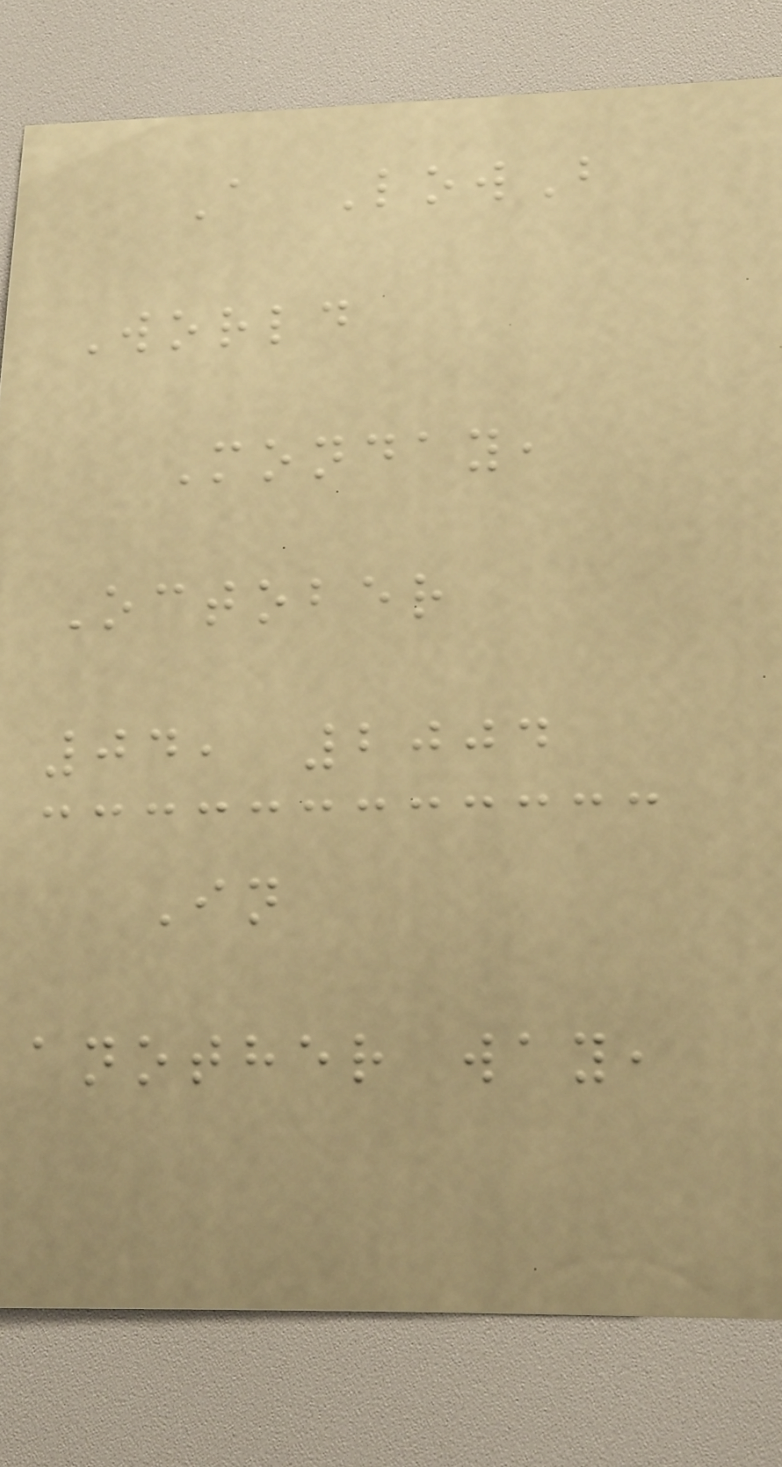A LowB
World
Monday,
October
04, 2004
In
another way,
